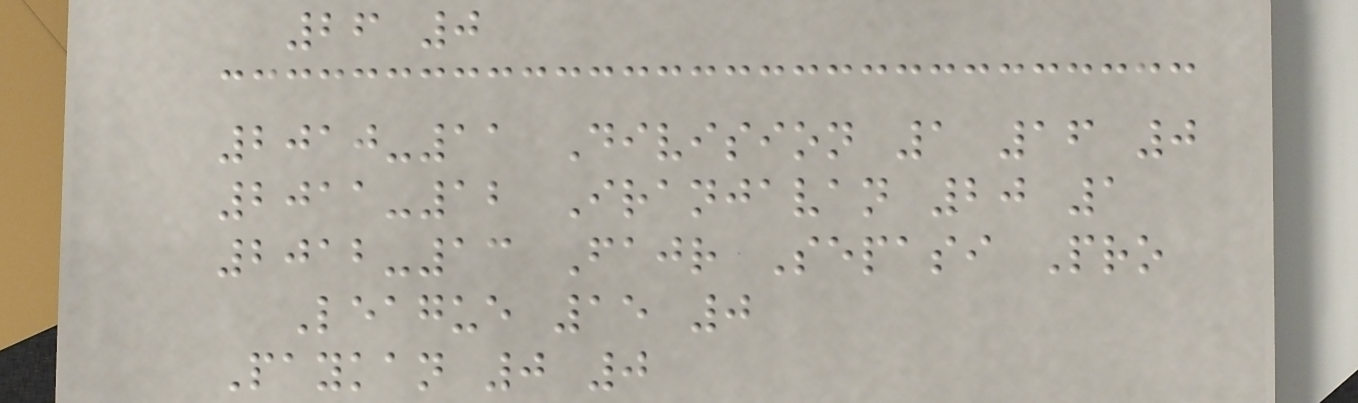26 0
2010-11 Division 1 16 0
2011-12 Iranjavan 20 1
2012-13 Fajr Sepasi Pro
League 15 0
Paykan 0 0
